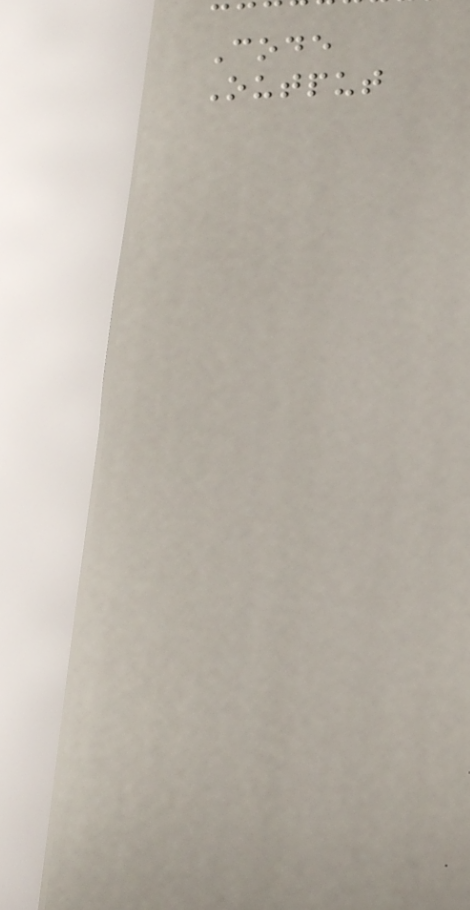Code
Output
